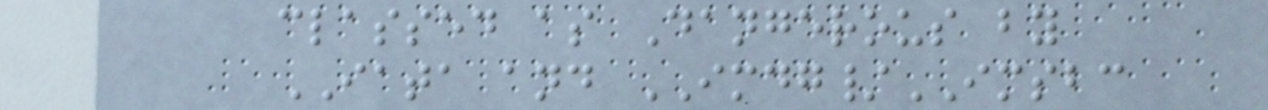classed as Dangerous by
IATA and IMDG/IMSBC
